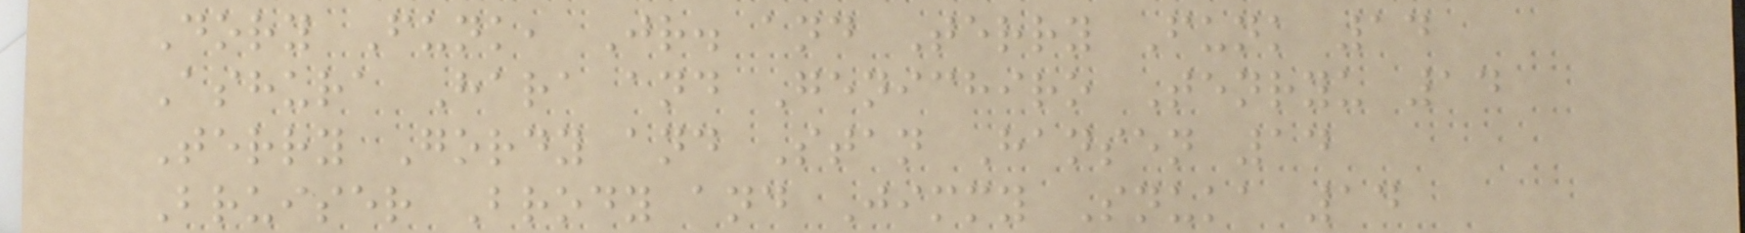Dory Funk, Jr. and Terry Funk 14
Ashura Hara and Genichiro Tenryu 14
Terry Gordy and Stan Hansen 14
Bruiser Brody and Jimmy Snuka 14
